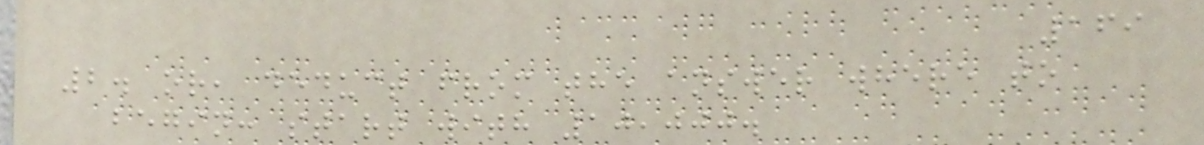169
2. or, deduct from the answer where to
begin: start with 10,000.
